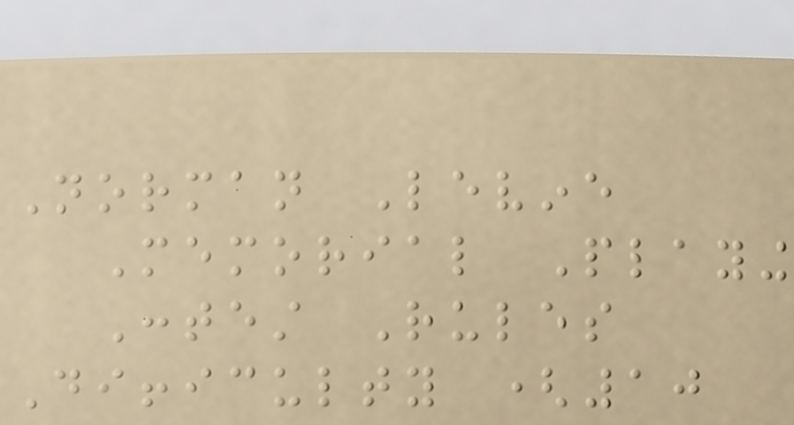Norman Levine
Memorial Playing
Contest Rules
Difficulty (10
